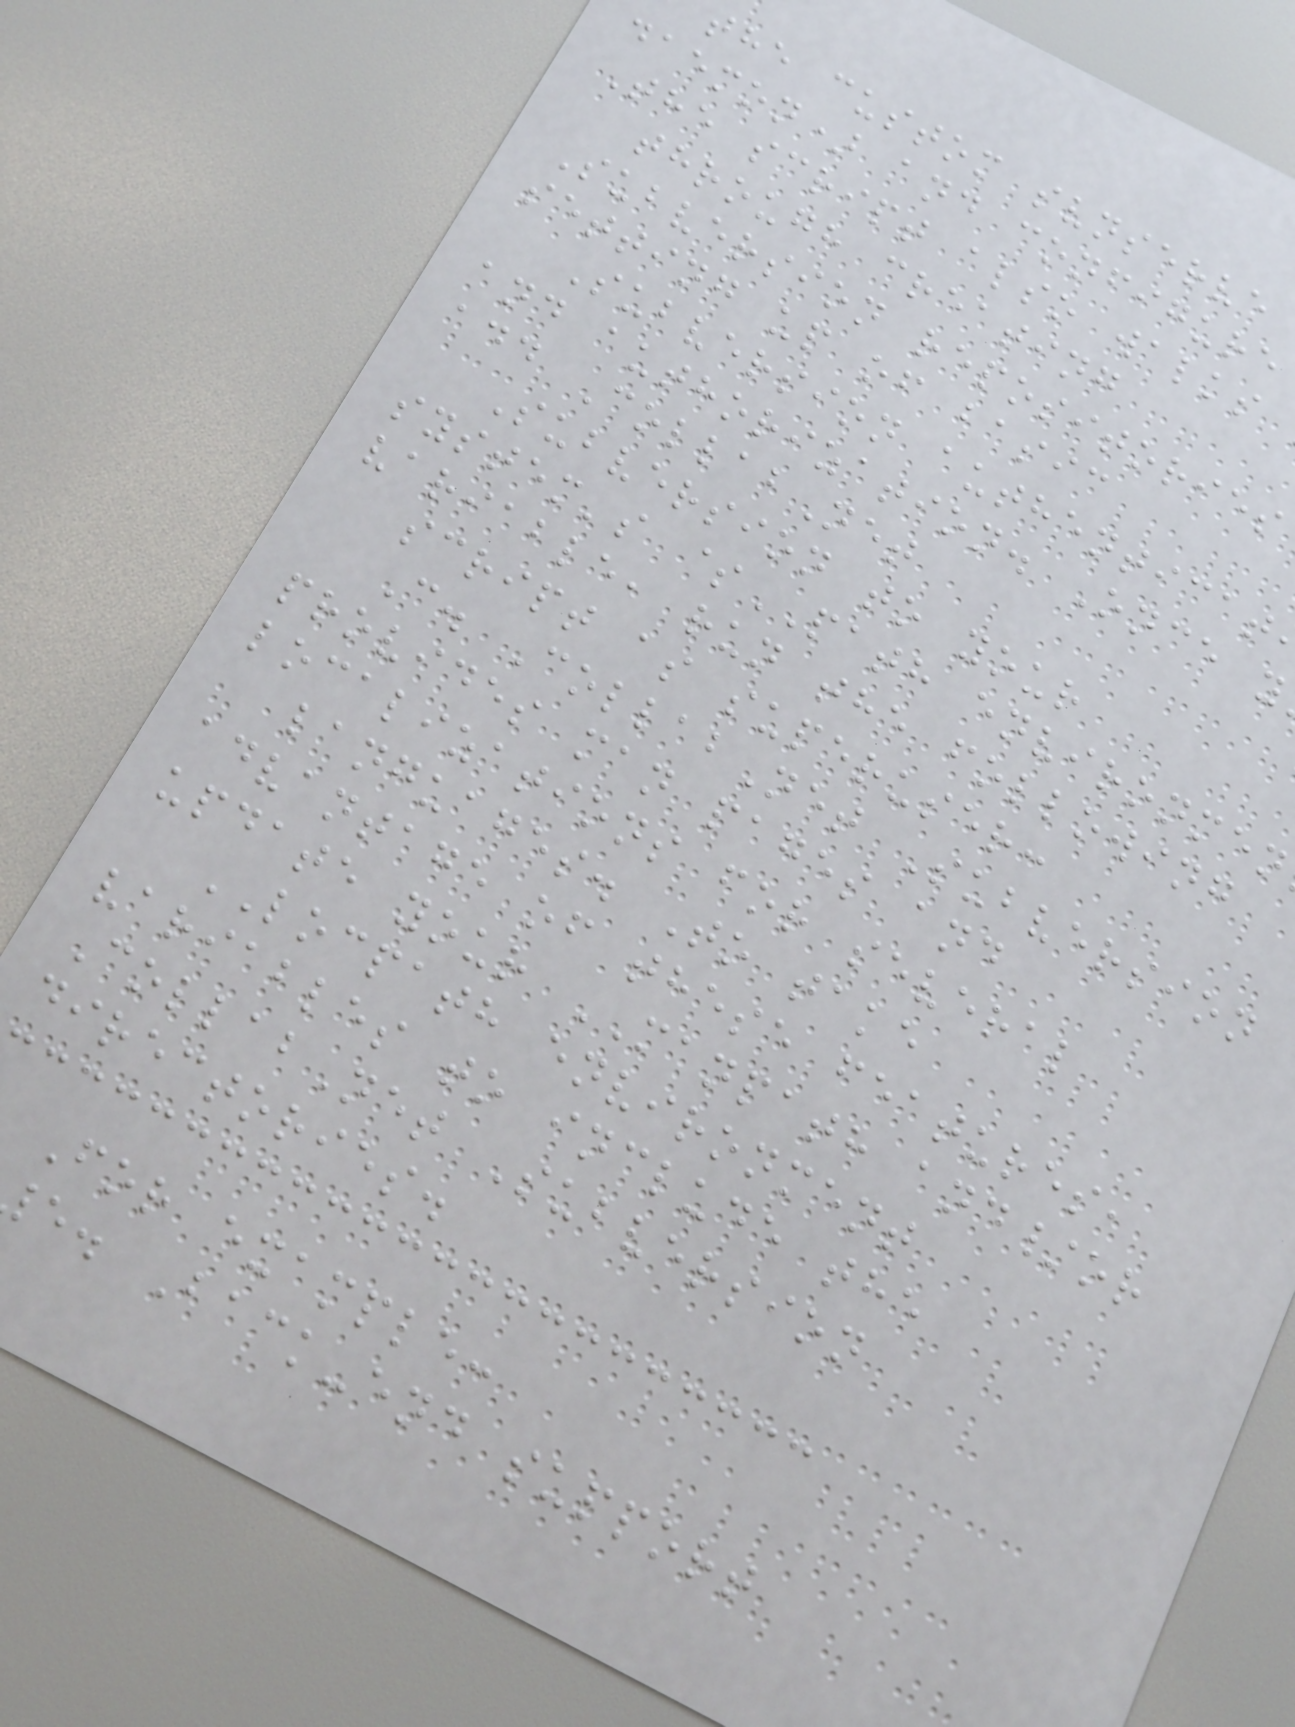the custom svnserve
daemon) and configure
The script also walks
through creating
Subversion repositories
setting up of basic
Subversion authenticat
and authorization. Once y
add CollabNet
Subversion to your
system's $PATH environmen
variable, run the following
script as superuser:
C. CollabNet Subversion
provides man pages and
localizations for several
languages. To take
advantage of these features,
update your MANPATH and/or
LOCPATH environment
variables to include the
CollabNet Subversion
directories.
For example:
e. Back-end support
